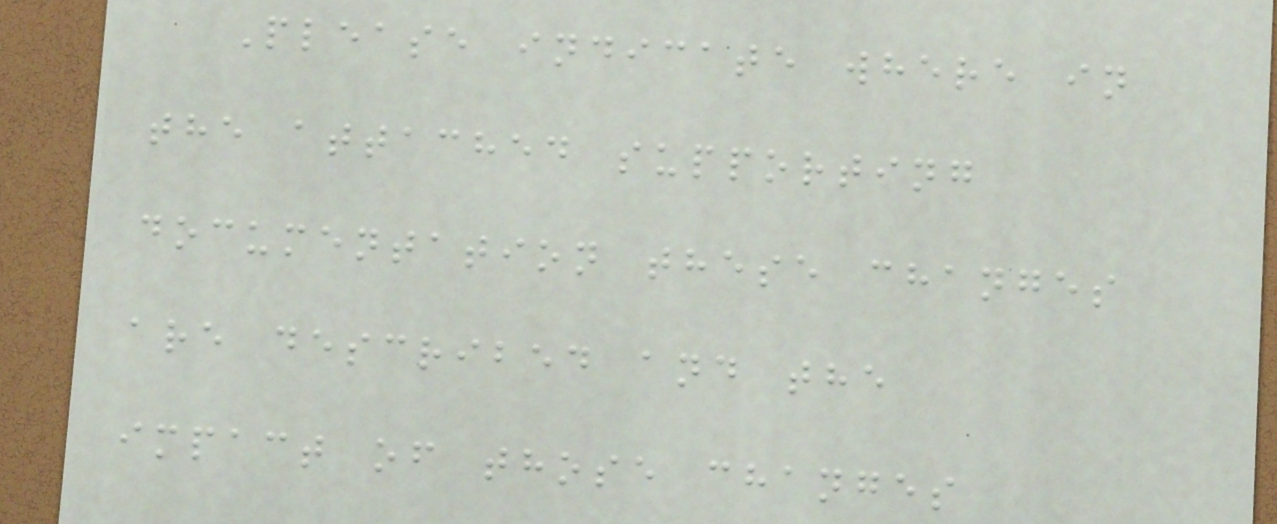Please indicate where in
the attached supporting
documentation these changes
are described and the
impact of those changes
